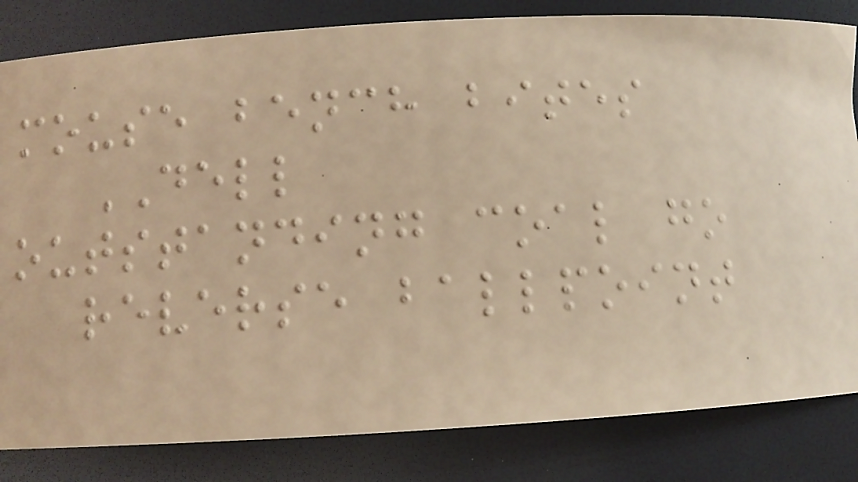mouse bench bites
DELL
outstanding coal go
reverse ballpoint
